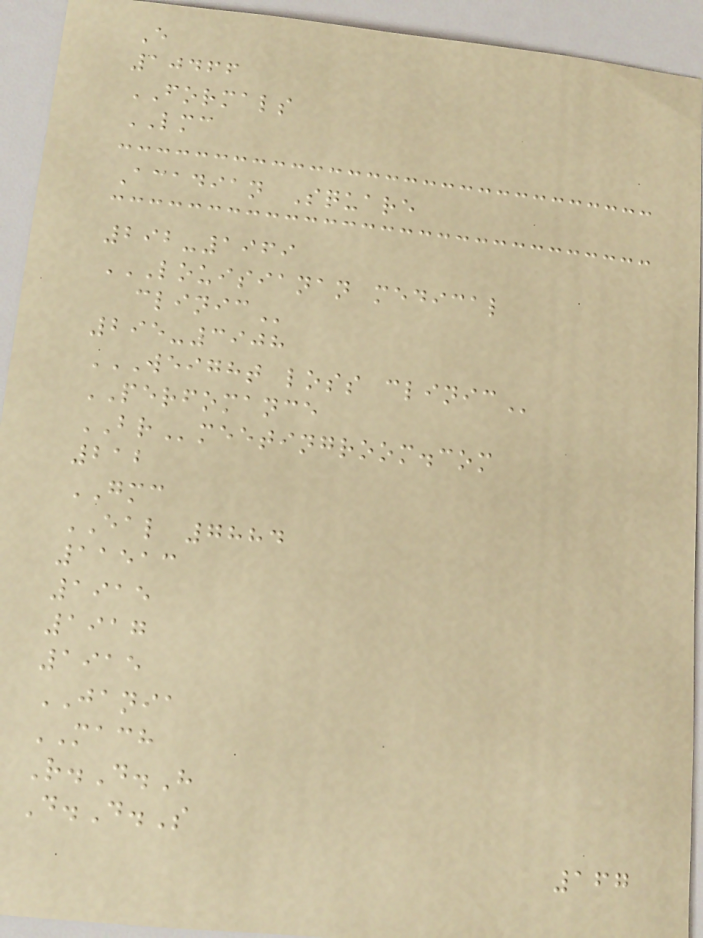E
10466
FORMALS
LMC
Acadian Square
292-1969
LOUISIANAN MEDICAL
CLINIC
295-3908
WEIGHT LOSS CLINIC
PERFOMANCE
BRmeetingroom.com
212
GMC
EAL 7884
11513
1915
1917
1915
JANIA
MACH
R.D.H
D.D.S
167
